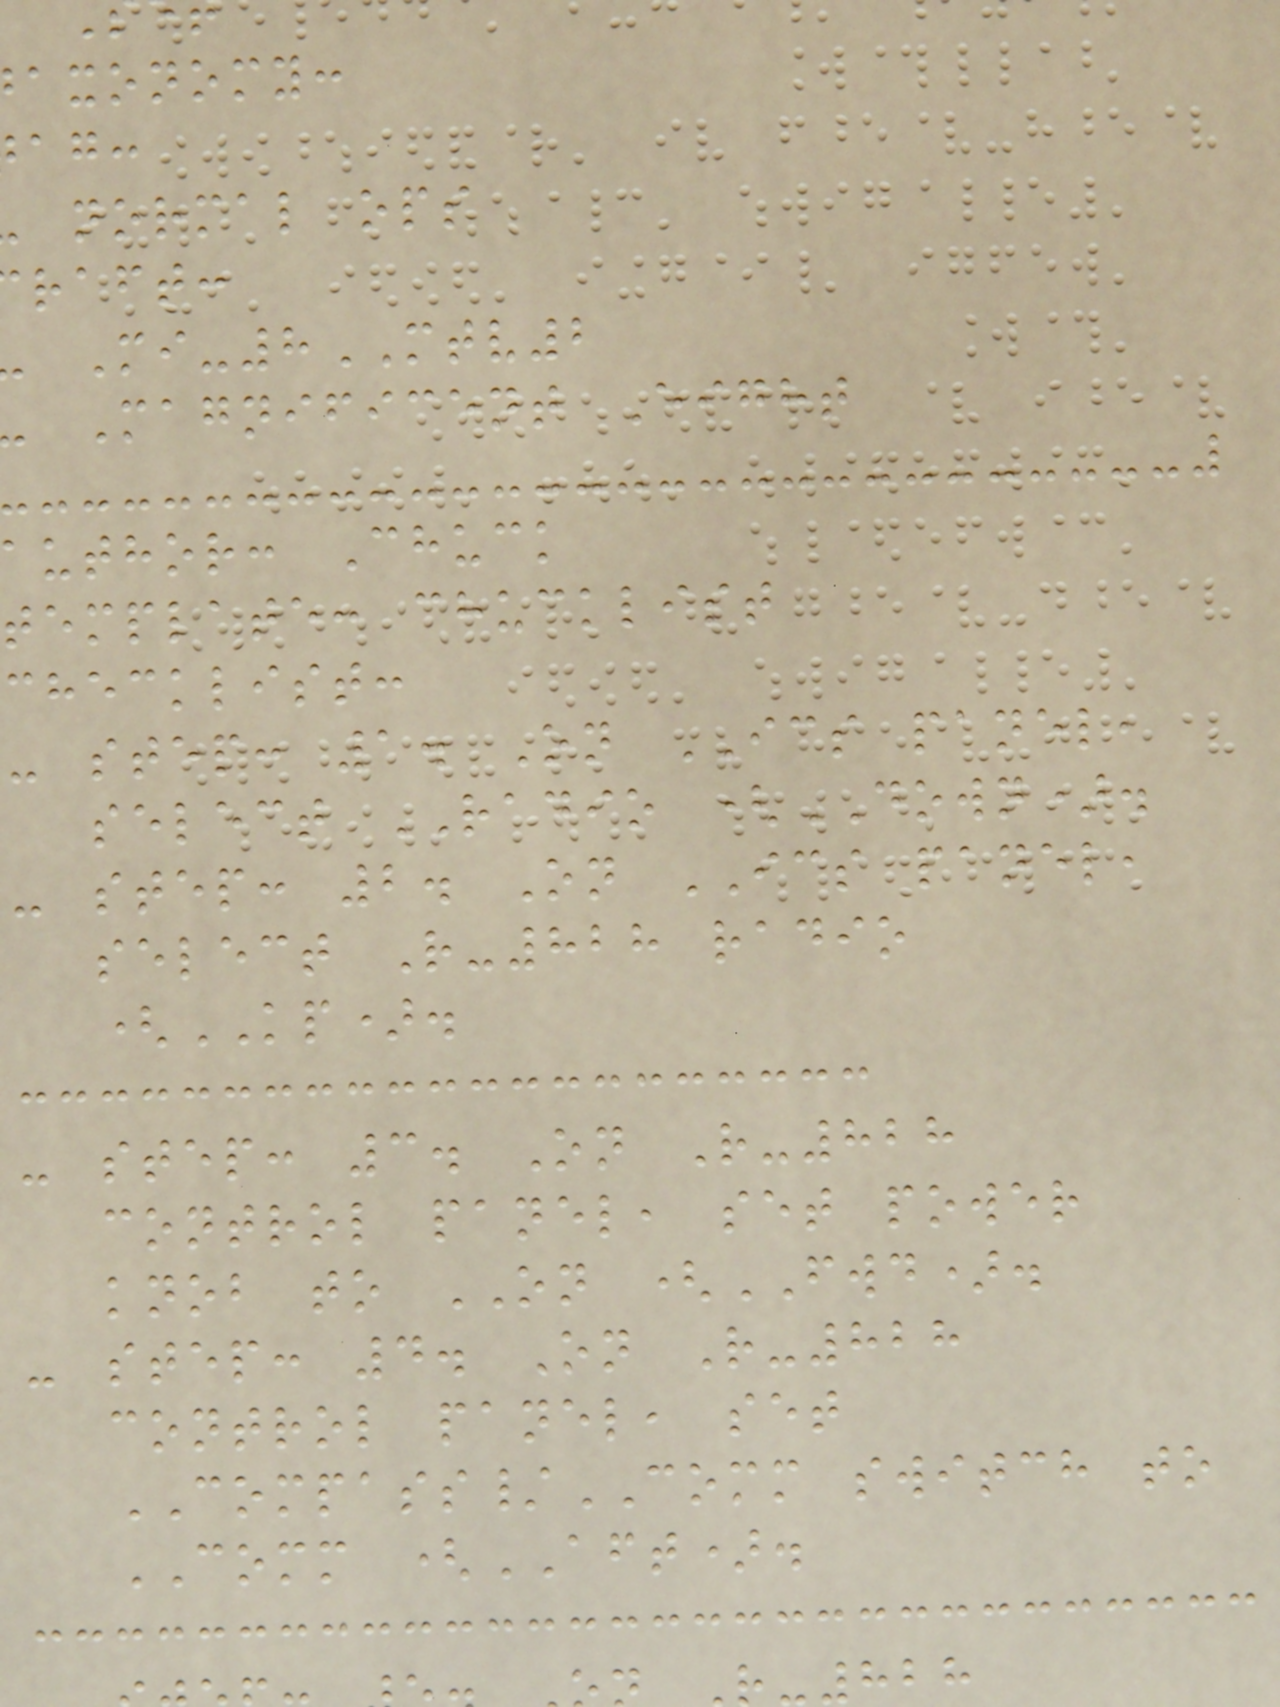axonomy:
normal ops
raft:
Mi-8MTV2
Magnificent Eight
author: Chuck
template: chucklist
checklist:
- step: 1. On ICS panel,
select RADIO (DOWN).
- step: 2. On ICS panel,
select R-828 radio
(KP).
- step: 3. On R-828
control panel, set power
knob to ON (FWD).
- step: 4. On R-828
control panel, set
COMPASS/COMM switch to
COMM (AFT).
